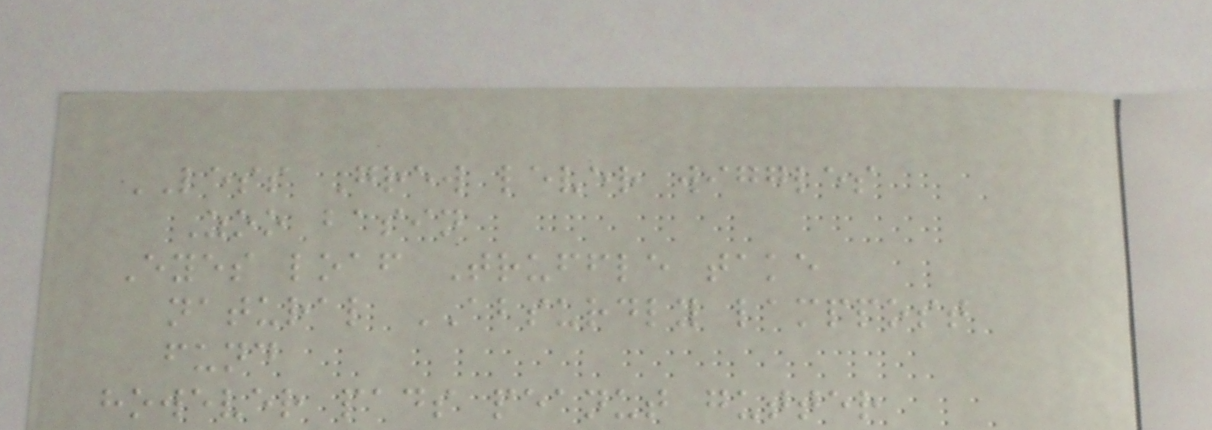LESS Grew lever wiggles
Zoo basin
Eyes loaf Truffle take
natural ABSURDLY lamppost
fund
however pads peanut gutter
